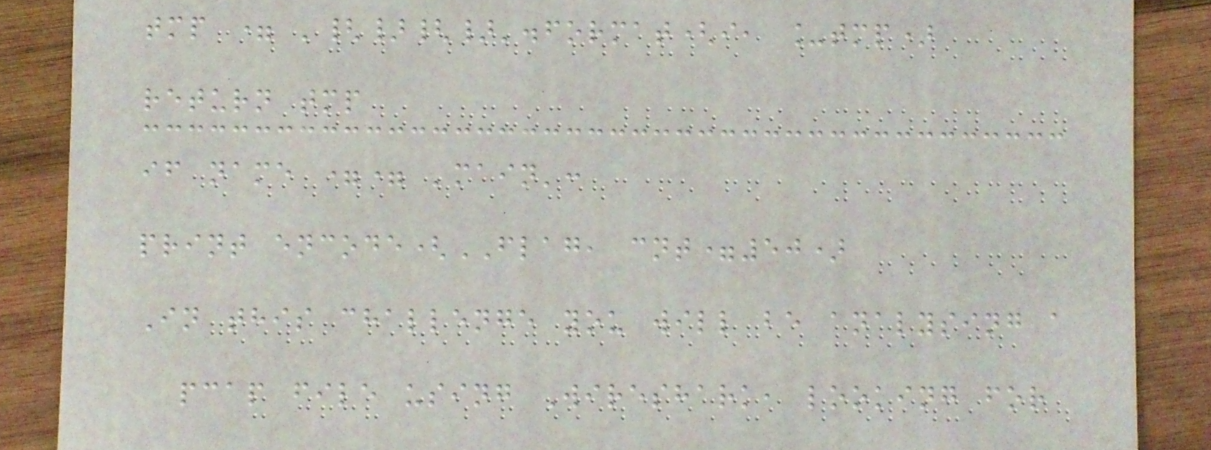tmp = '{}{}'.format(i, _tmp)
return tmp
if name == 'main':
print encode(FLAG, cnt=50)
In this challenge you will be analysing a
pcap file using Wireshark, looking for
